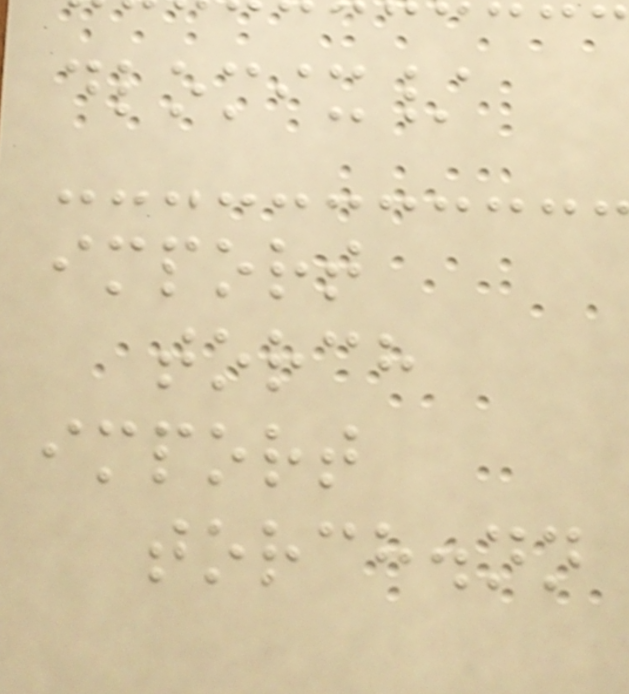dlomix/
import
torch
import
torch.nn
